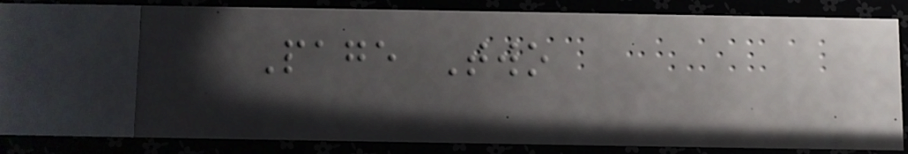Page Two
